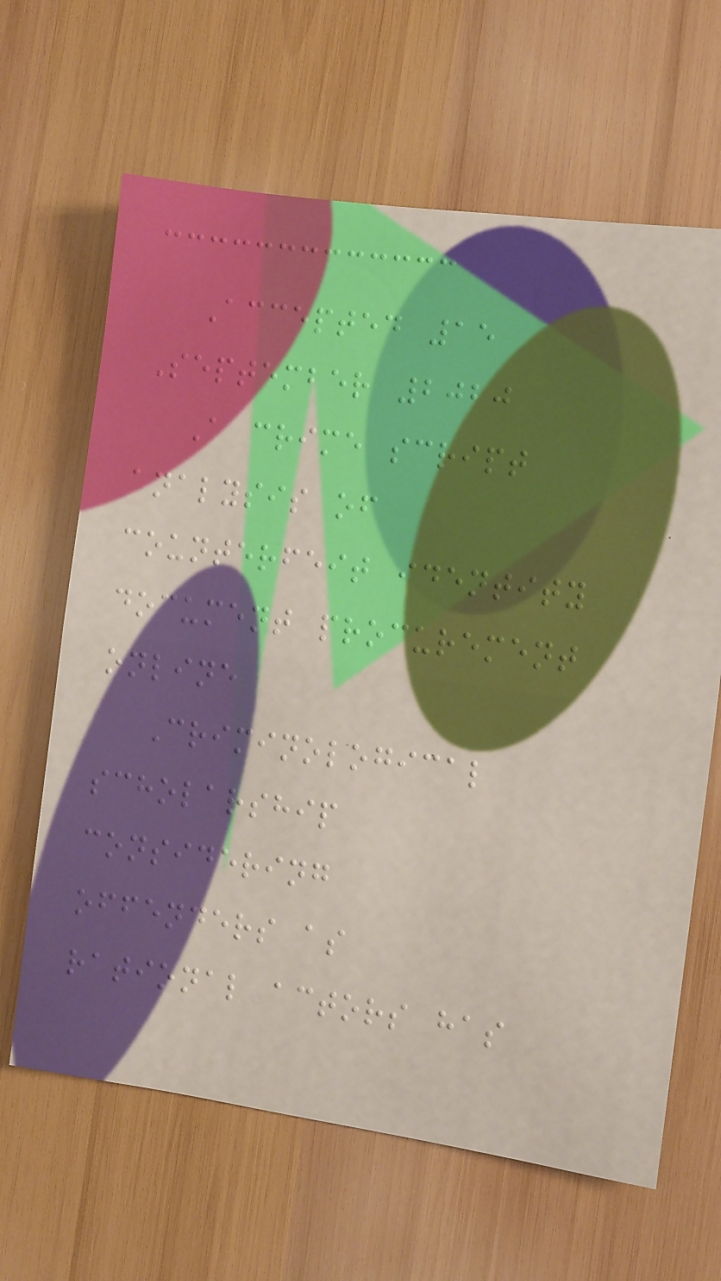Accepted 15
September 2020
A crime script
analysis of
counterfeit identity
document procurement
online
Criminological
scholarship
considering
offenders as
rational actors has
